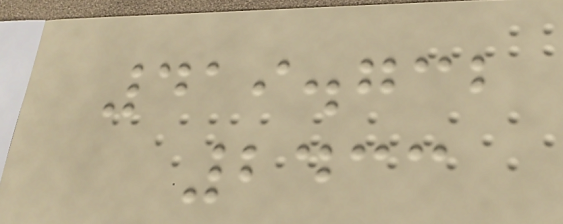419.732
2433
